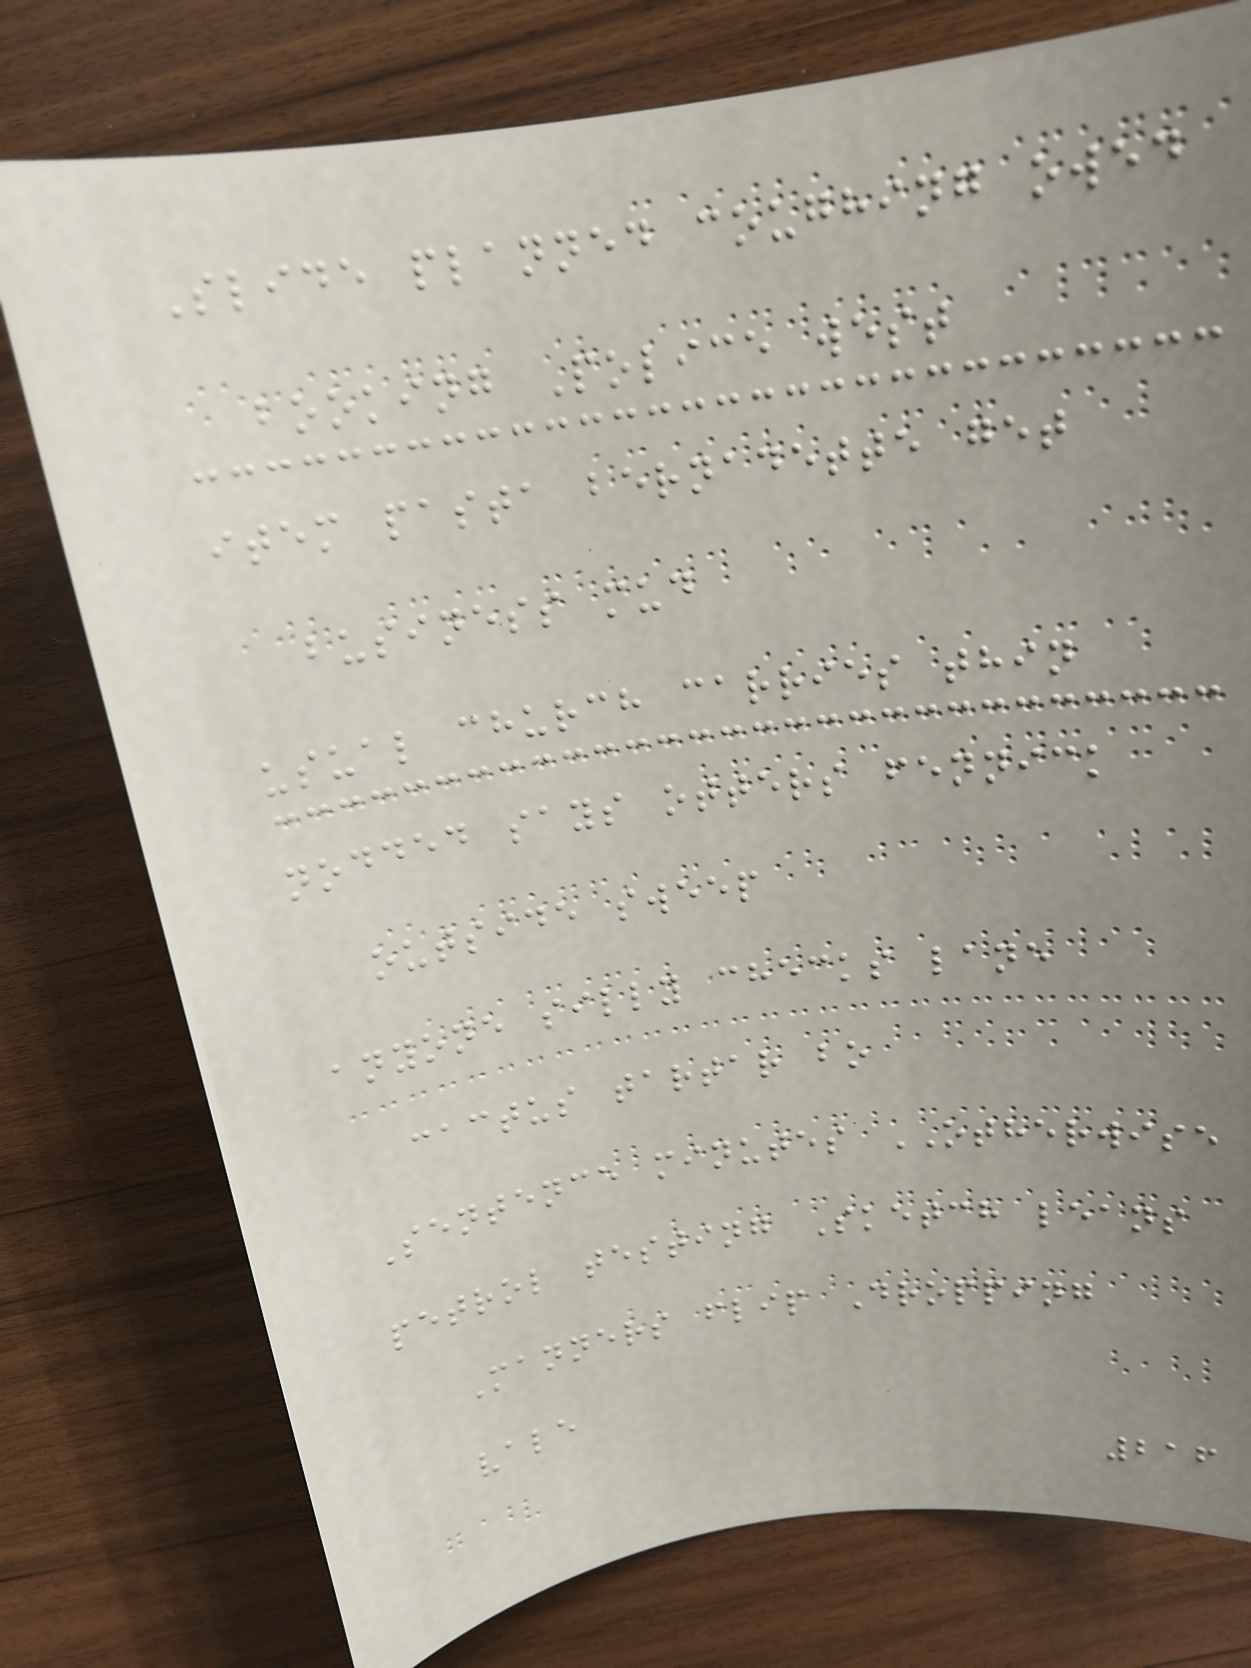Slide planned coughing owed
booking Police west
item pasta bernadette get
business mud
usual church carries thin
nodded says otters fennick
outside sweep
anyone silly checks lane
cactus tartar bo
Sentence minutes OTHERWISE
petrol testing Sketch leans
Manners flip Dropping
vale
216
